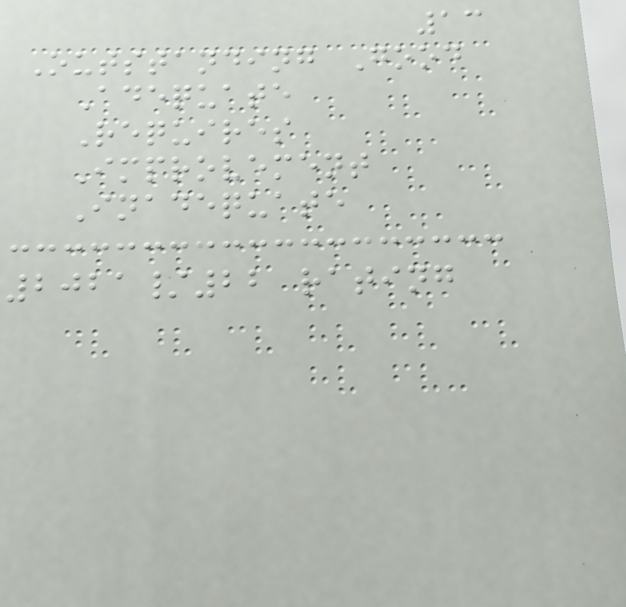13
Outstanding Good
Adequate
Requires
Improvement
Inadequate
2021/22 rating
